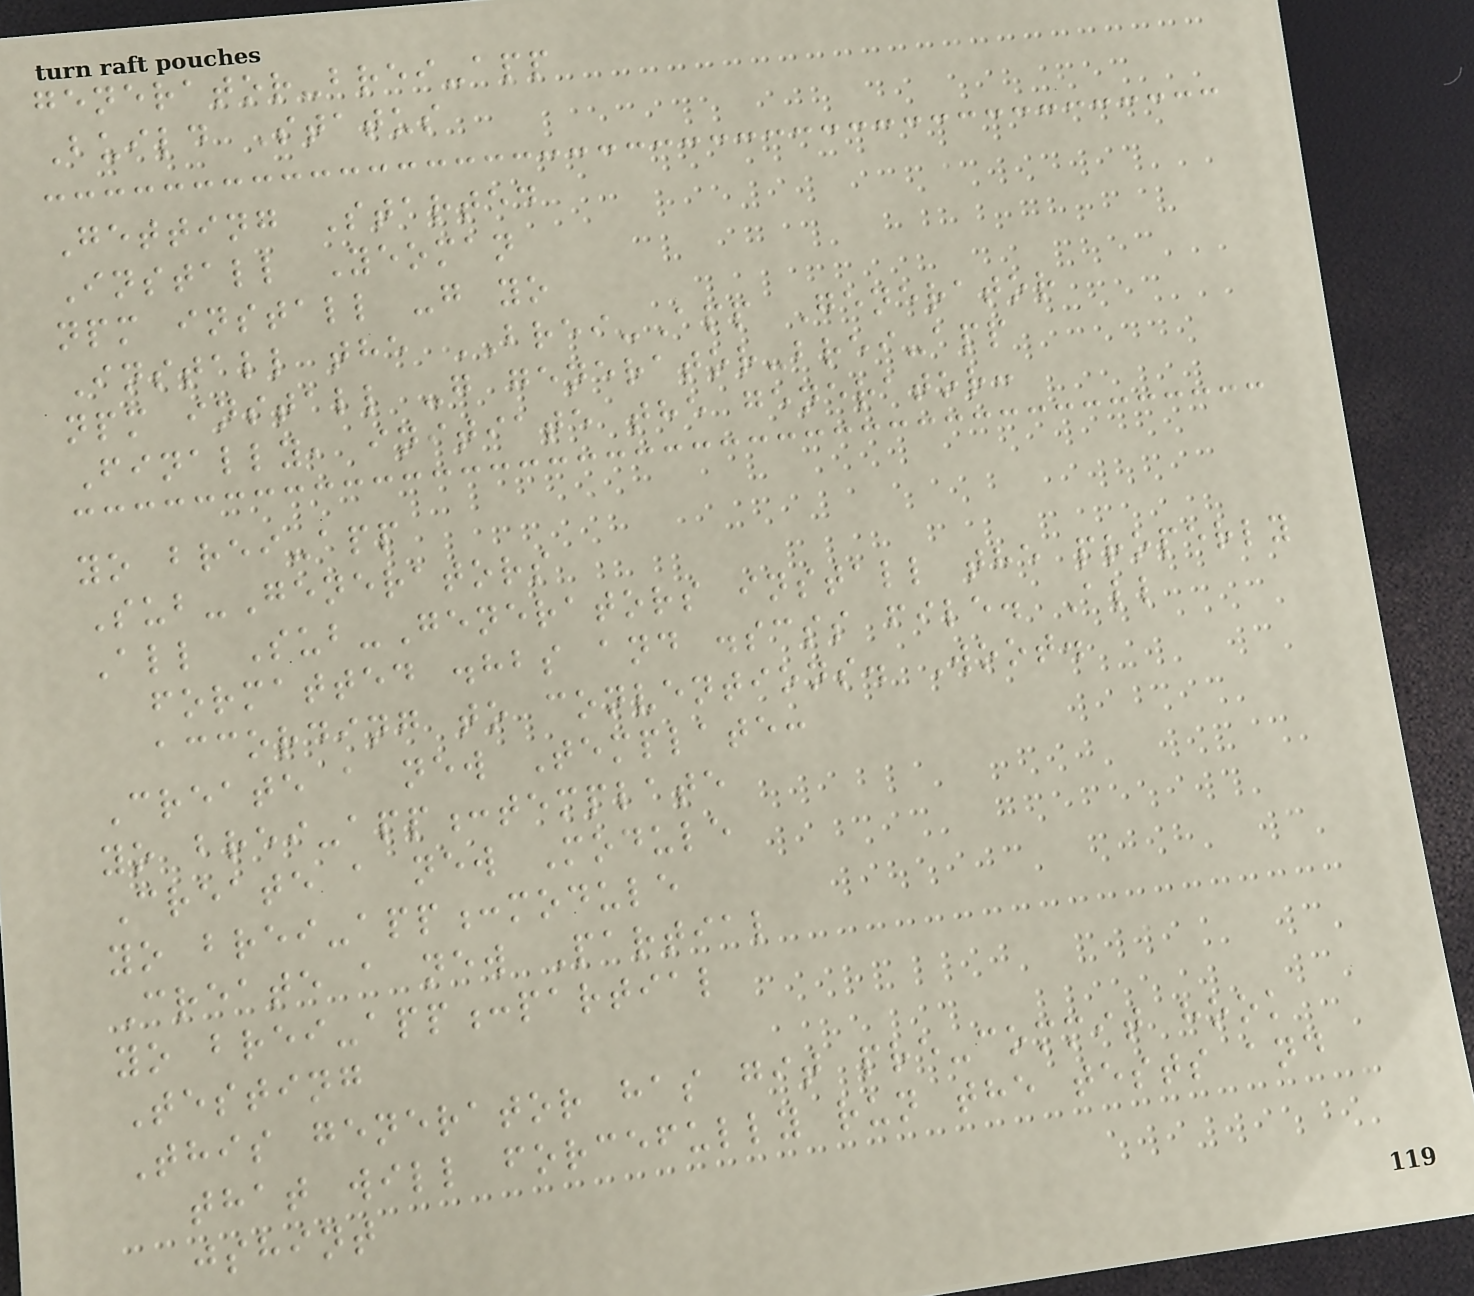generator-brei-app
Build Status
Getting Started
Install Yeoman
npm install -g yo
Install the BREI-App Generator
npm install -g generator-brei-app
Finally, initiate the generator:
yo brei-app
Sub-Generators
All Sub-Generators install the properly
formatted .hbs and .scss file. All
according to conventions. Woot.
Create a new Template:
yo brei-app:template
Create a new Module
yo brei-app:module
Create a new Partial
yo brei-app:partial
Testing
This generator has git pre-commit hook
that will forcefully run the tests and
jshint
